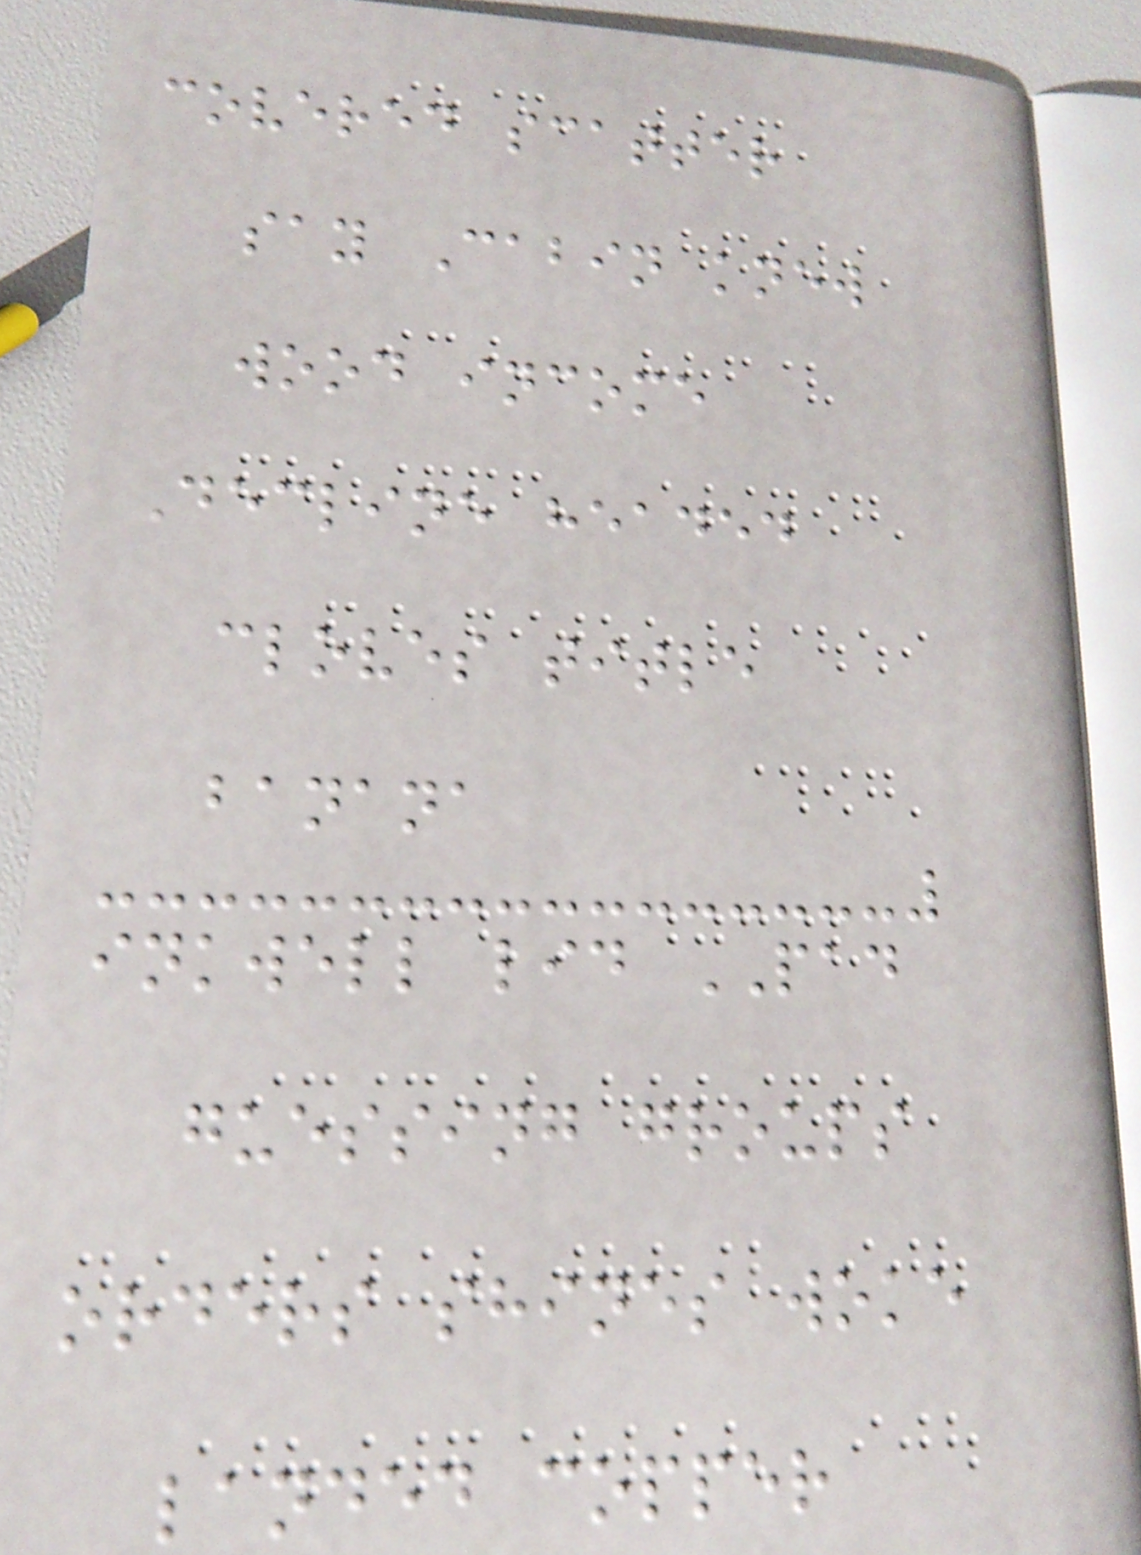covered scatter
say Cabin knew
wood income
Decline headed
cloves title
banana
inkwell lid PAD
guessing groups
orders shines woke
landed copper
